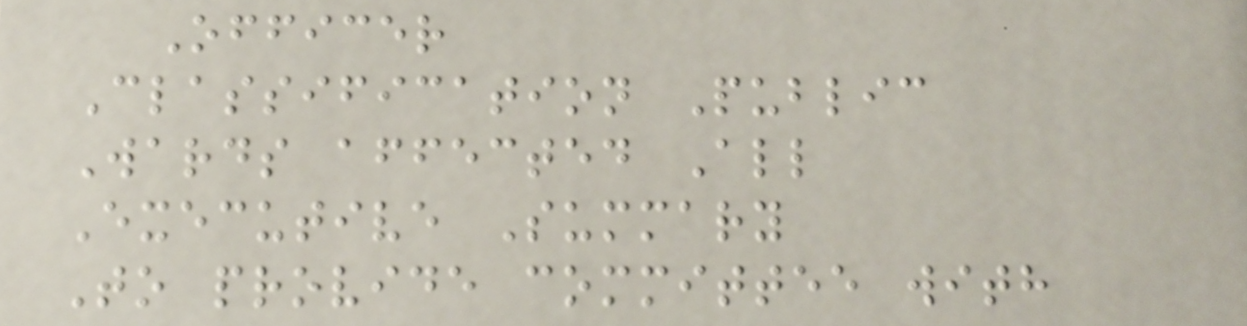Officer
Classification Public
Wards affected All
Executive Summary
To provide committee with
